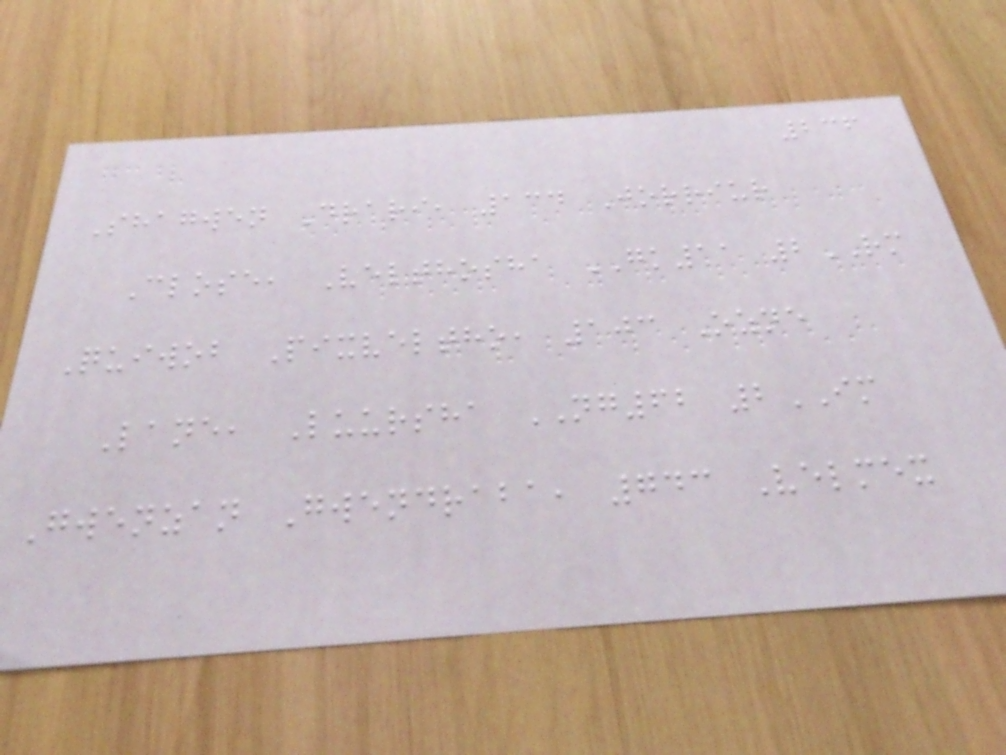236
Shagwen Drari, 134 Jorriur
Close, Velthosha GK11 2RM
Quiwob Pixveltho, 103 Ozne
Lane, Luursha NG62 2IM
Gwenzan Gwendraba, 743 Velmex
